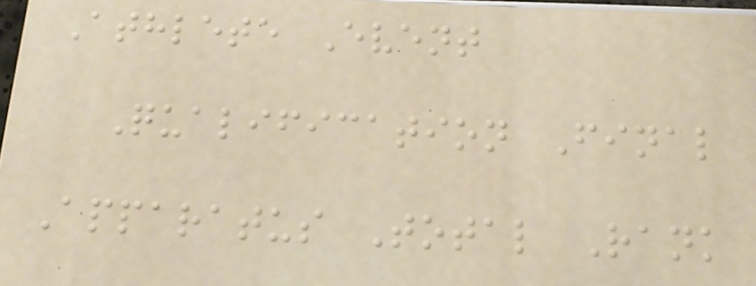Athlete Event
Qualification Final
Apparatus Total Rank
